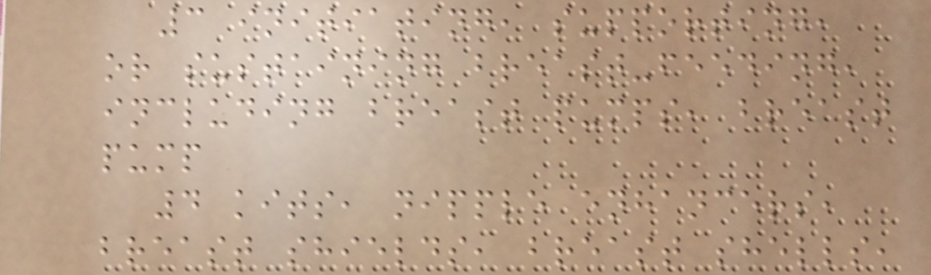3 initiating, supporting,
or sustaining breast-feeding,
including breast pumps, breast
pump
4 kits, nipple enhancers,
breast shields, breast shells,
